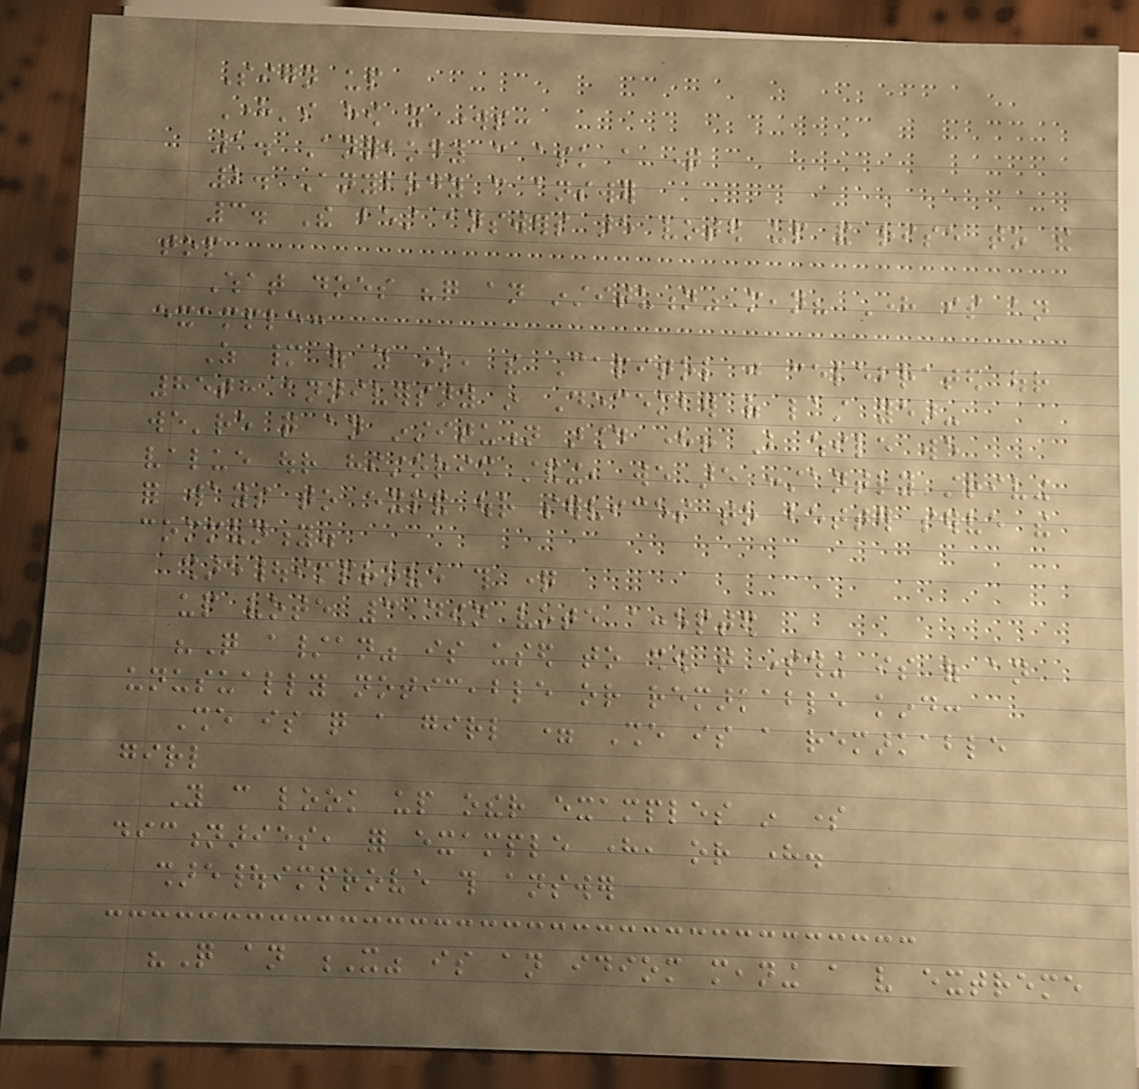Sign up
Here's how it works:
1. Anybody can ask a question
2. Anybody can answer
3. The best answers are voted up and rise to the
top
What does "quite an institution" mean? Here is an
example:
As many of you know, the Capitol just celebrated our
85th anniversary in December of last year-
we're quite an institution around here! But while we
value our historic standing, we are constantly striving
for ways to expand our services to better serve the
community.
share|improve this question
up vote 3 down vote accepted
"Quite a/an" is used to show that something is of an
unusually noticeable or remarkable kind:
She is quite a girl = She is a remarkable
girl
You can look up other examples in some
dictionaries, for example here, or here.
share|improve this answer
"Quite an X" is an idiom meaning a very extreme
